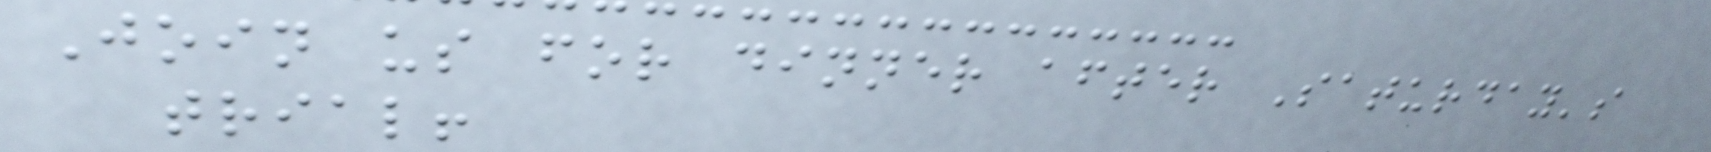Join us for dinner after Saturday's
trial!
